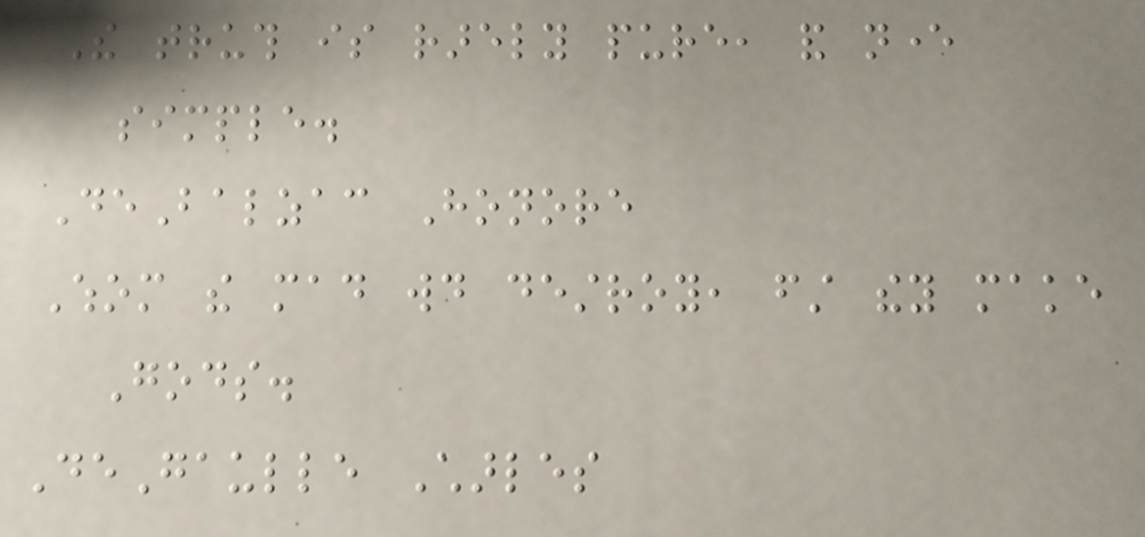The truth is rarely pure, and never
simple.
DeBalzac Honore
Whom the mad would destroy, first they make
Gods.
DeGaulle Charles
